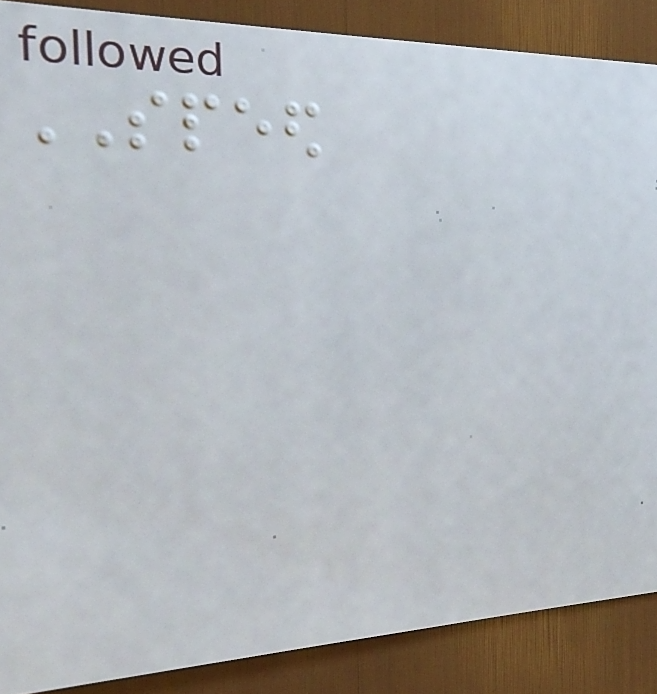SPEED
